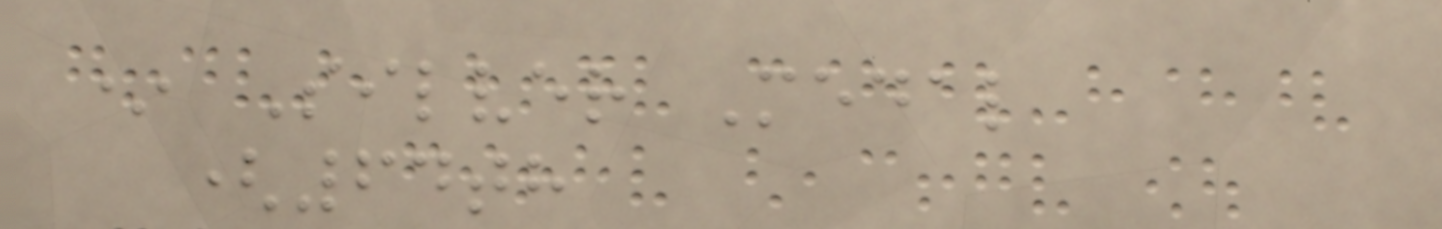* Silver Medal
(64th
